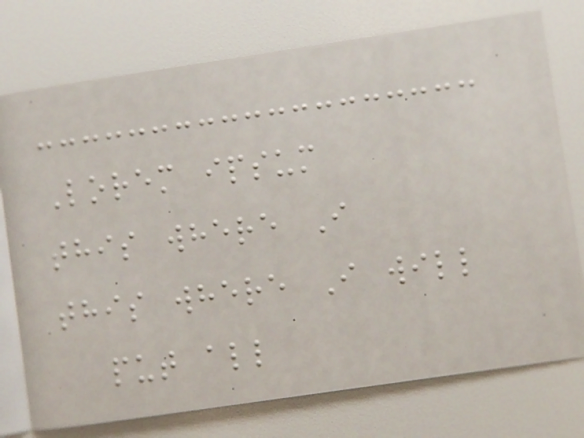Lorem ipsum
this where I
this where I will
put all
